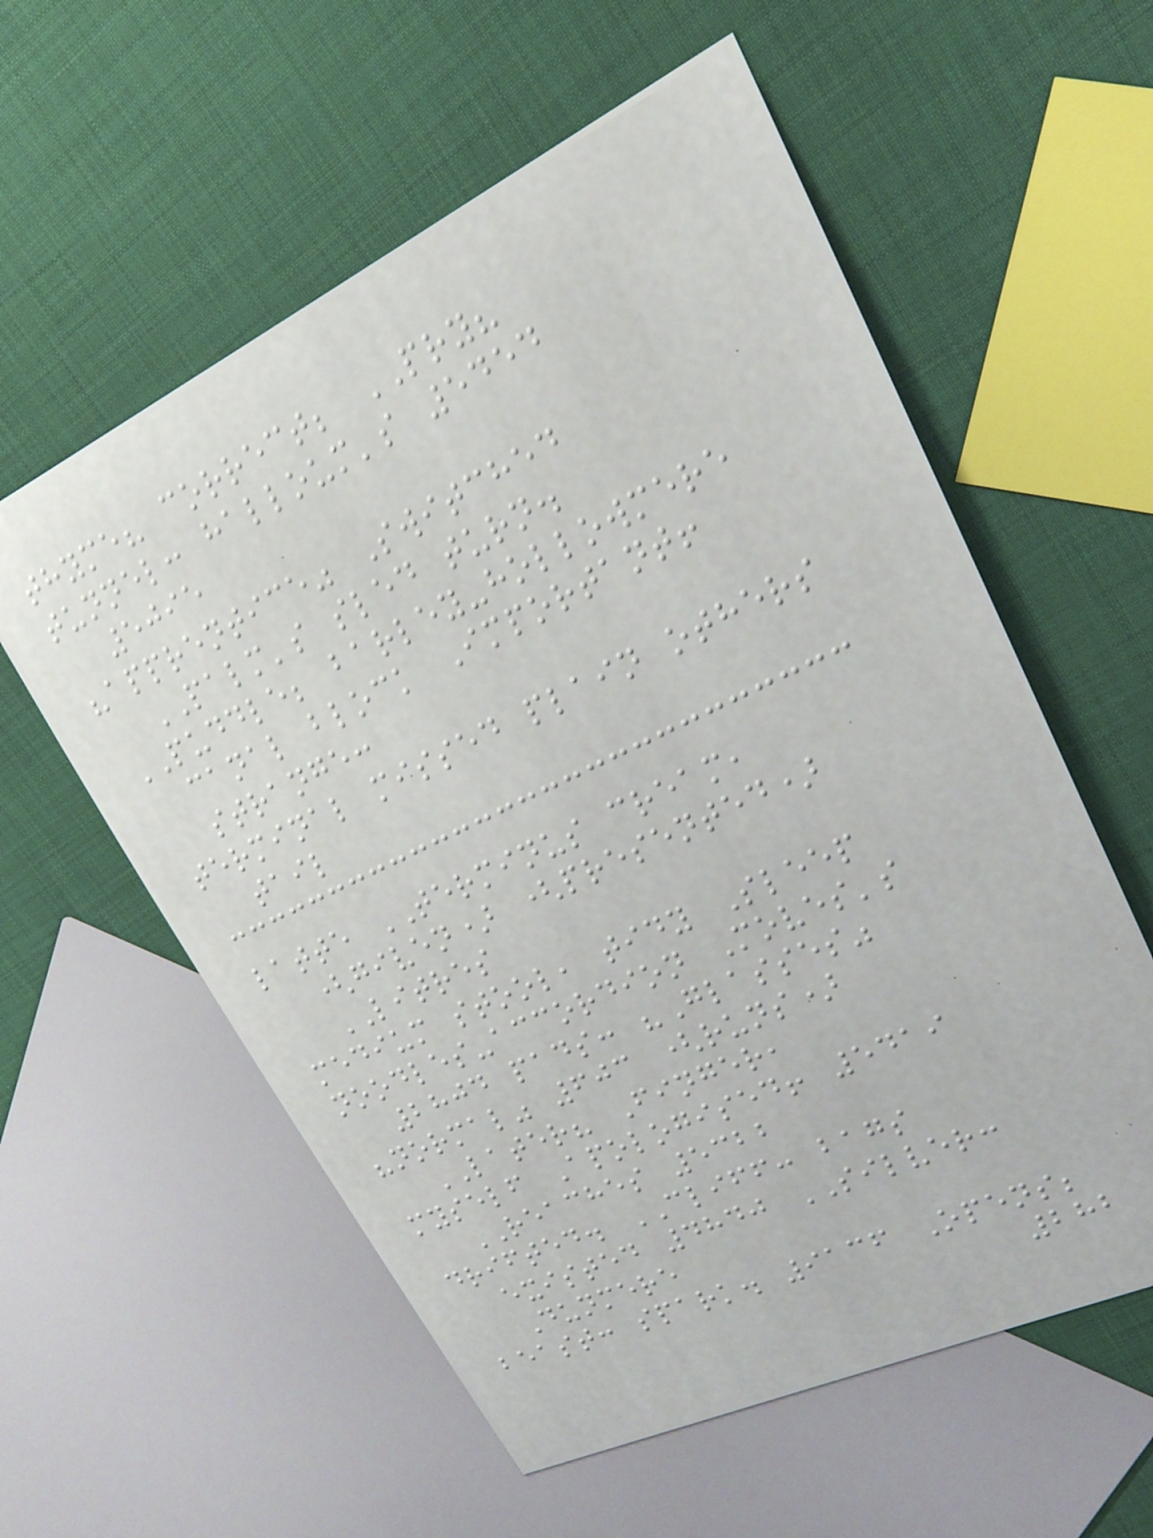thyme? correct; PRY?
tunnel: halloum's 5454
5095
"apprentice" Switched
PALM's sled turn.
PUDDLE; barley-hollowmere
canal block Important!
strange:
terminal missed plain others
tail
latte TERMINUS cream,
(given) (presented)
LITRES
medium stool, tidy Sleep
noodles-accordion Moves's
2804 pads: "Glasses"
"normal" 603 (runs)
LATER? Finger,
myself Apologised! 5419
REACHES 5322
drifted. CLIFF: bags
existed 4840 SILVER:
Dunmere
beast: spark. 9136 Opens;
282
